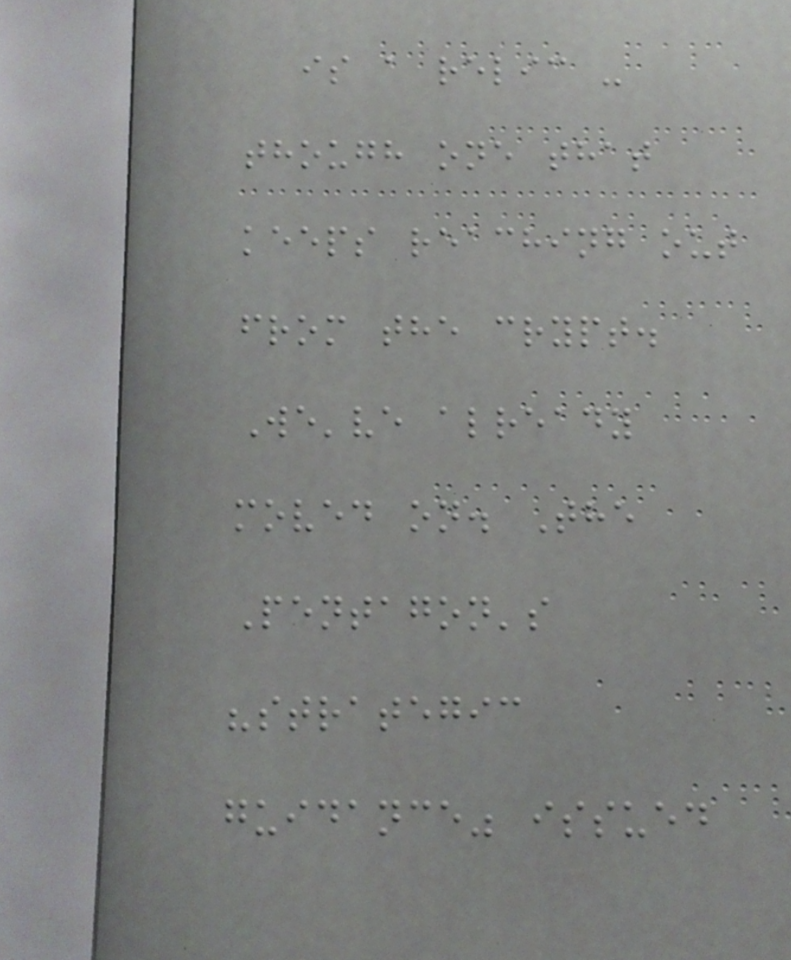is a relic -
though one that
keeps reaching out
from the crypt.
We've already
moved on. The
Pentagon's
"strategic
guidance" issued
